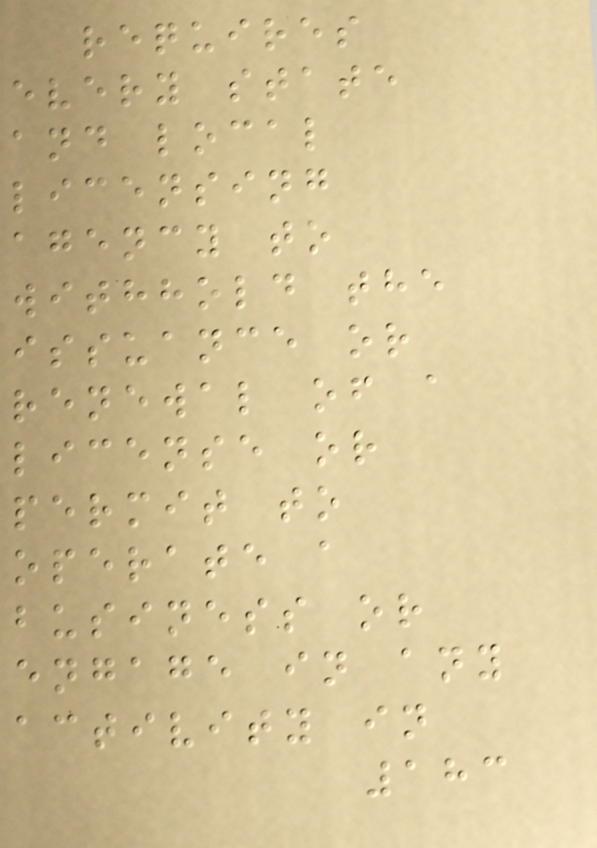requires
every state
and local
licensing
agency to
withhold the
issuance or
renewal of a
license or
permit to
operate a
business or
engage in any
activity in
183
